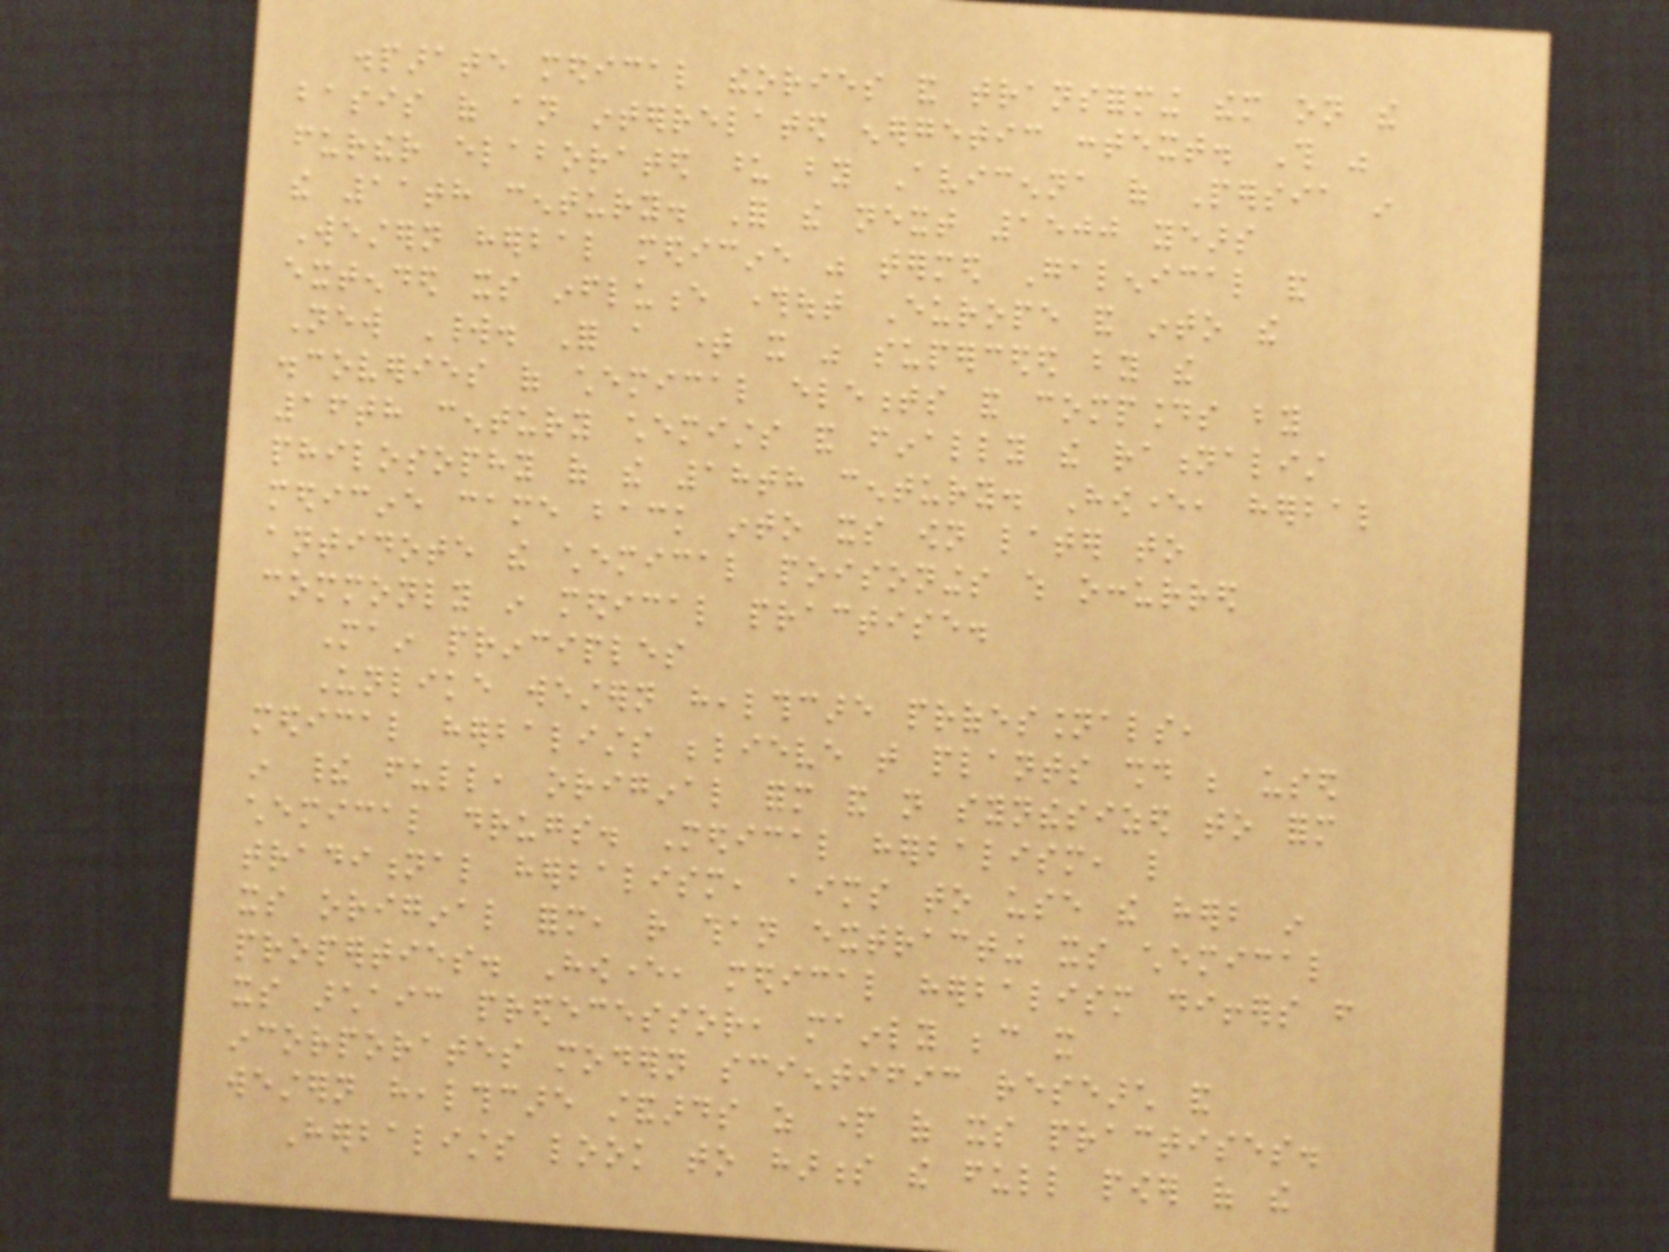disparate medical theories and transforming them on the
basis of an interrelated energetic context. This was
further elaborated upon by Avicenna of Persia in
the 11th century. For the next 1500 years
Western herbal medicine was termed Galenical and
extended its influence throughout Europe and into the
New World. For a time it was superceded by the
discoveries of chemical elements and compounds by
16th century chemists and finally the rationalist
philosophy of the 18th century. However, herbal
medicine came back into its own later to
antidote the chemical poisonings which occurred
commonly in medical practise.
Main principles
Unlike western healthcare professionals,
medical herbalists believe that plants should be used
in their full, original form and not synthesized to form
chemical drugs. Medical herbalism, like
traditional herbalism, aims to use the herb in
its original form, rather than extracting its chemical
properties. However, medical herbalism differs from
its archaic predecessor, mainly because it
incorporates modern scientific research and
western healthcare standards as part of its practises.
Herbalists look to harness the full power of the
